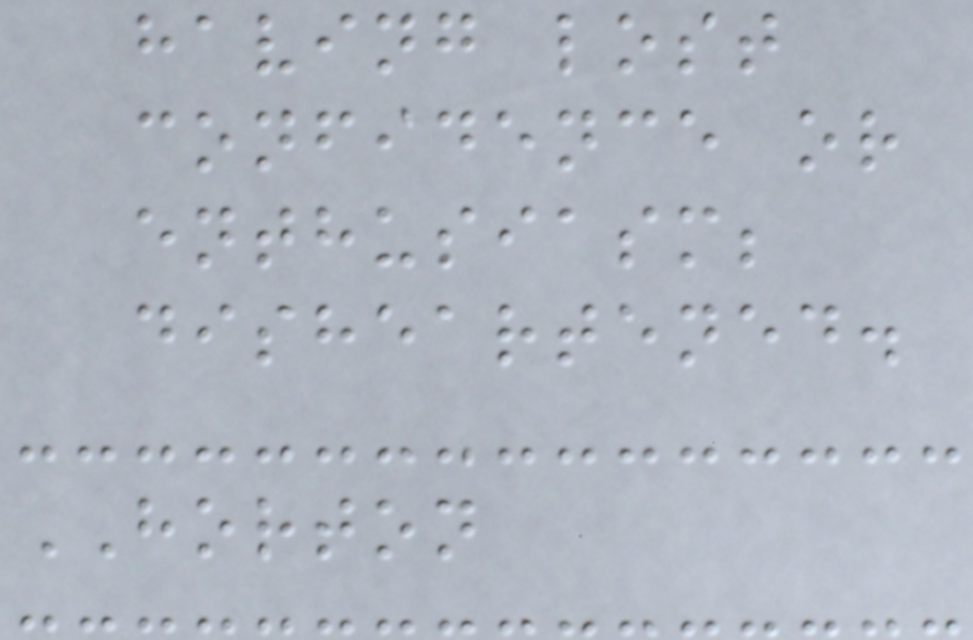having lost
confidence or
enthusiasm;
disheartened.
HORTON
